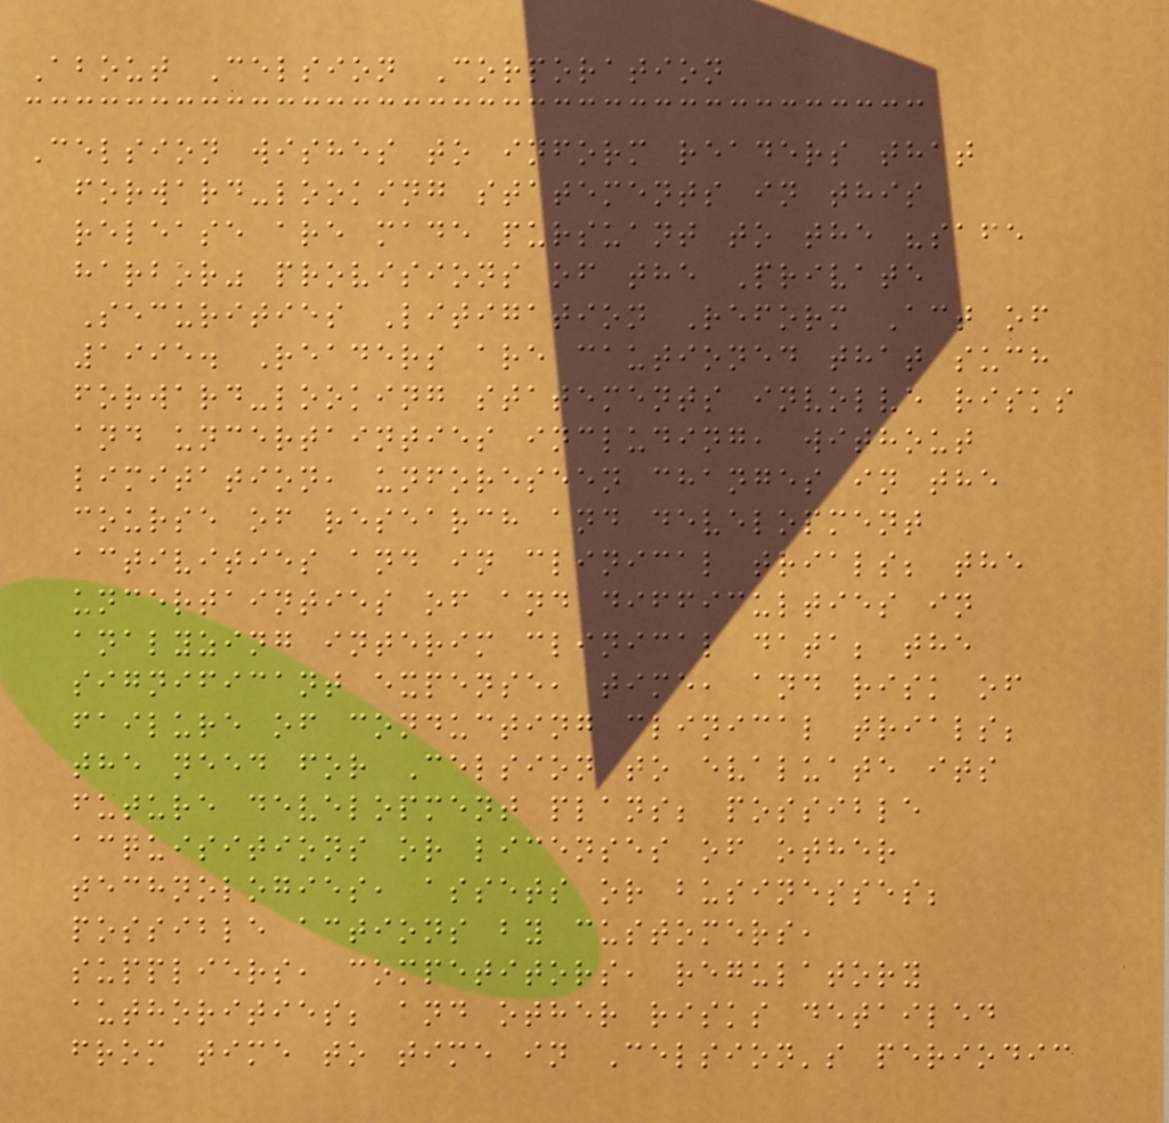About Celsion Corporation
Celsion wishes to inform readers that
forward-looking statements in this
release are made pursuant to the "safe
harbor" provisions of the Private
Securities Litigation Reform Act of
1995. Readers are cautioned that such
forward-looking statements involve risks
and uncertainties including, without
limitation, unforeseen changes in the
course of research and development
activities and in clinical trials; the
uncertainties of and difficulties in
analyzing interim clinical data; the
significant expense, time, and risk of
failure of conducting clinical trials;
the need for Celsion to evaluate its
future development plans; possible
acquisitions or licenses of other
technologies, assets or businesses;
possible actions by customers,
suppliers, competitors, regulatory
authorities; and other risks detailed
from time to time in Celsion's periodic
